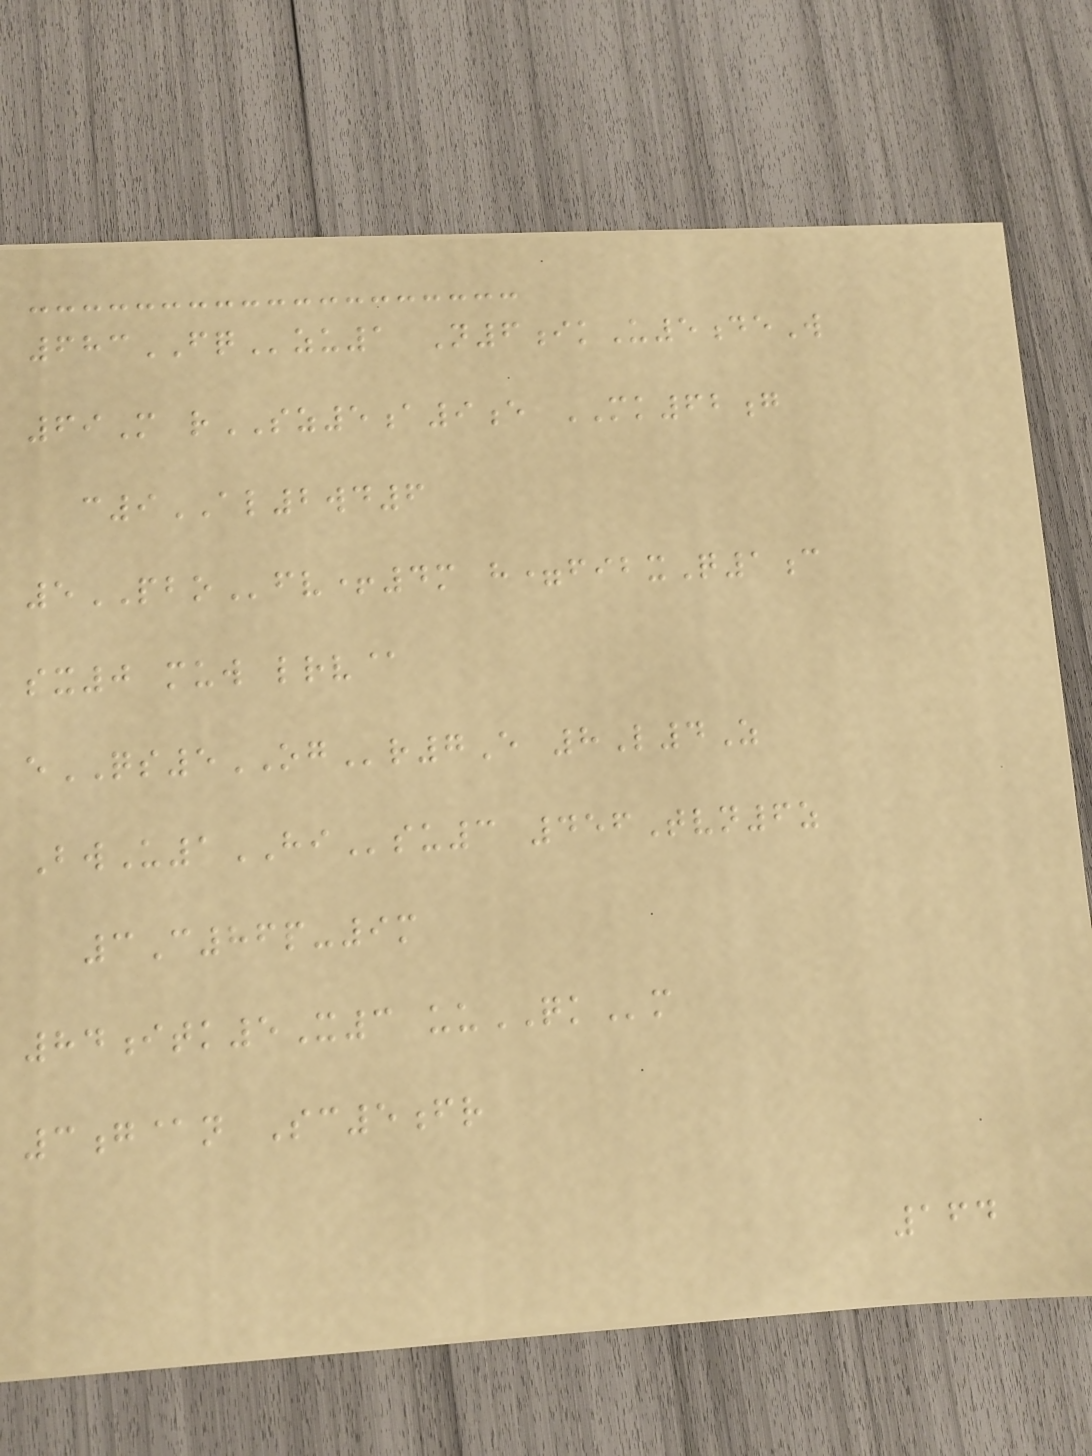683FQzu1 N6ikU5deW
69M rSZ5a9e MK62g
c9AL2wd6
5PBOfv+4m h=fibxQ1c
sx0 muw lrv@
eQS5OGr7E 8L4Z
BwU1HIsu3 456Tvn6z
3C86p-9m
84itk5X3 uuQKm
3g@n Sc5fr
164
